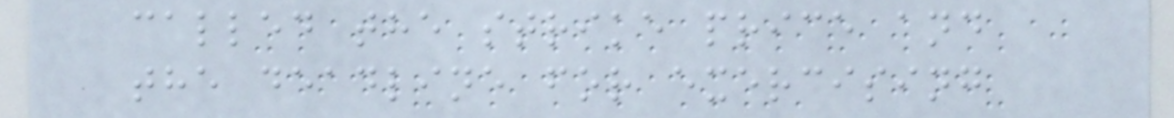called the strike price and
the deadline for exercising
